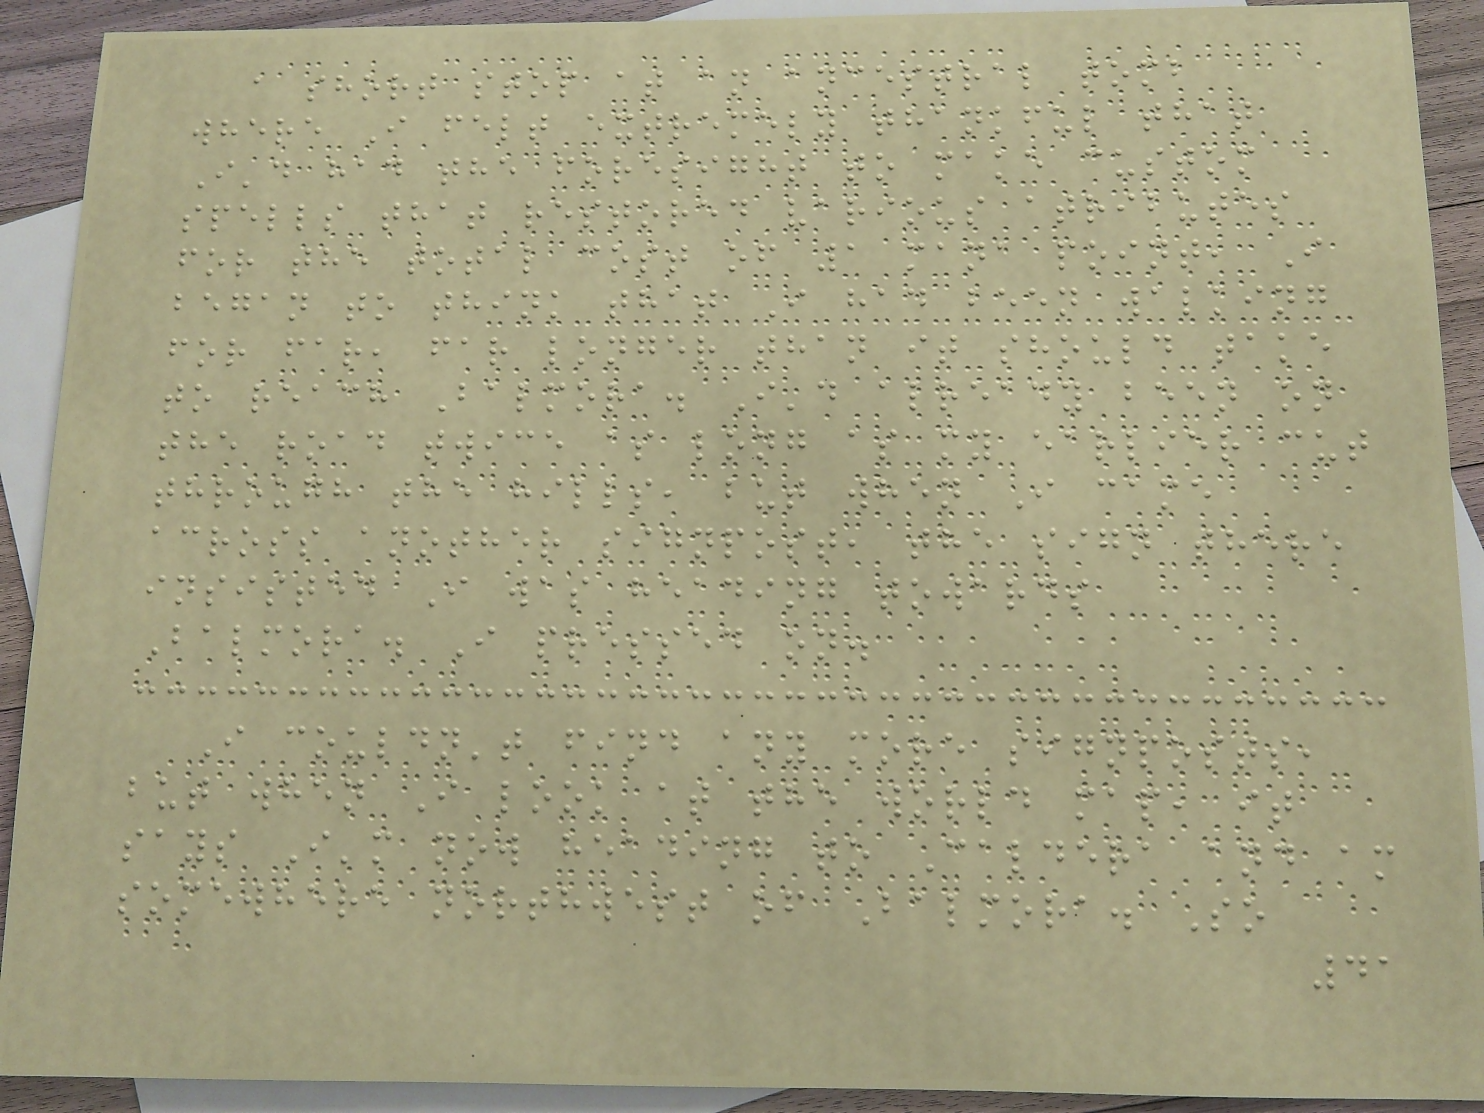a short stop at an ancestral tomb
where I felt extremely thankful that
I'd had the foresight to make custom
spells that restored various atributes
for the total cost of 1 mana point, I
began to think that I had been walking
for far, far longer than it should take
to reach Balmora. I'd already been on
the road twice as long as my earlier cut
through the hills, but when I came
across another signpost, the sign there
insisted I was heading towards
Balmora. I pressed on.
I couldn't find any more signposts,
but when I look at the world map, it
says I'm now heading to Caldera and am
somewhere northwest of Balmora. So
41
